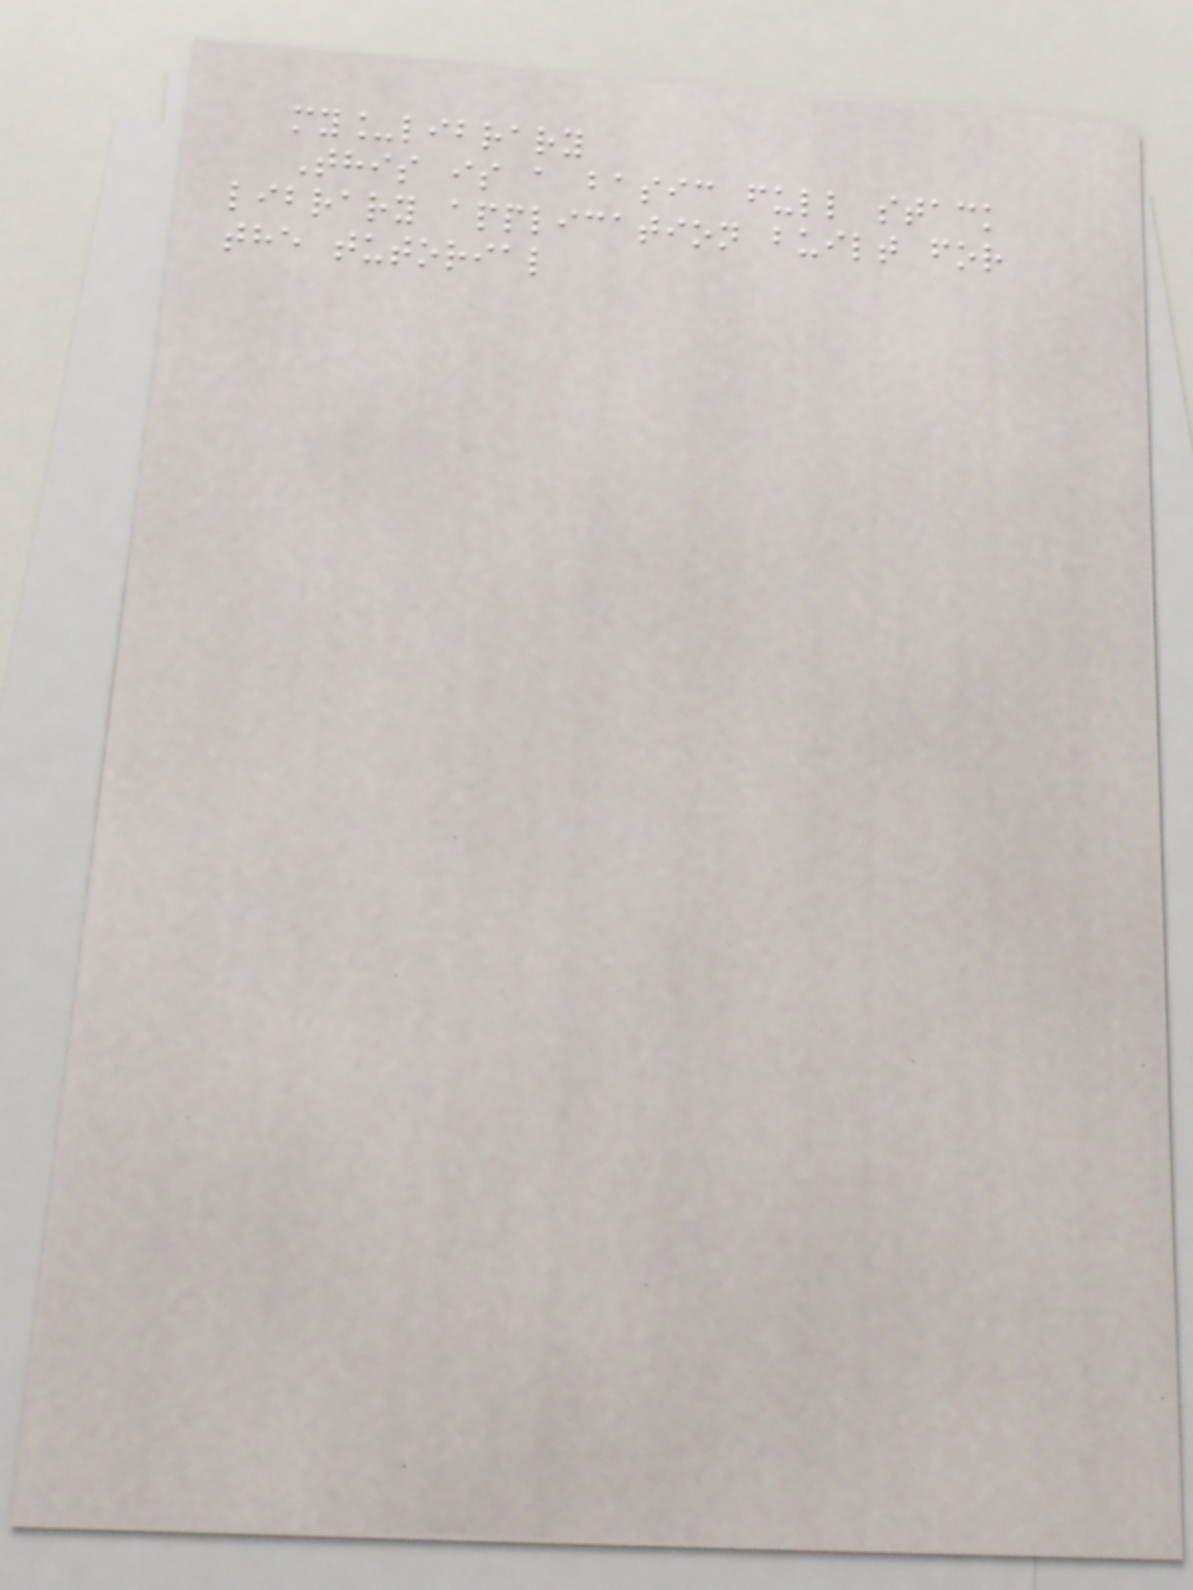my_library
This is a basic full stack
library application built for
the tutorial
